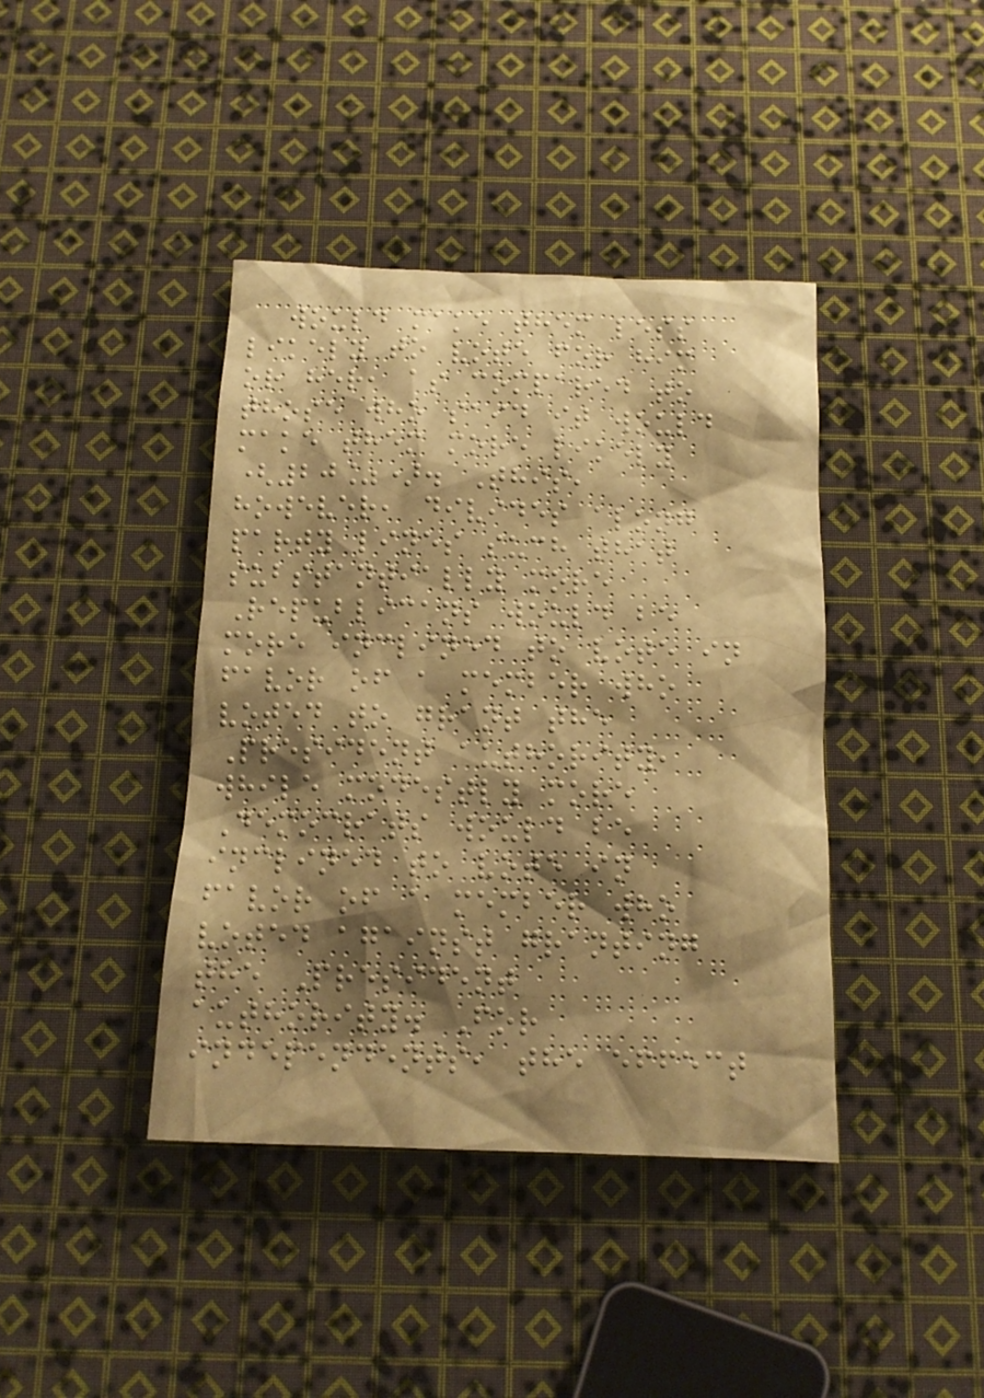would make them less
likely to vote for him
or her, as compared to
those who said it would
make them more likely
(20%). This,
however, divides along
party lines such that
substantially more
Republicans would be
more inclined to vote in
favor of a member who
voted to grant the
President authority,
while modestly more
Democrats would be
inclined to vote in
favor of a member who
voted against granting
the President
authority. For
independents, the effect
